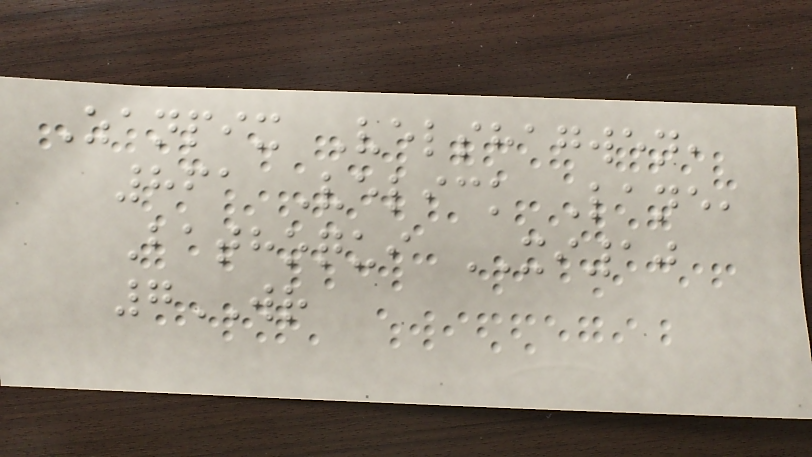Zanpix Velshagwen,
861 Velick Lane,
Bathoqui XI10
7WR
